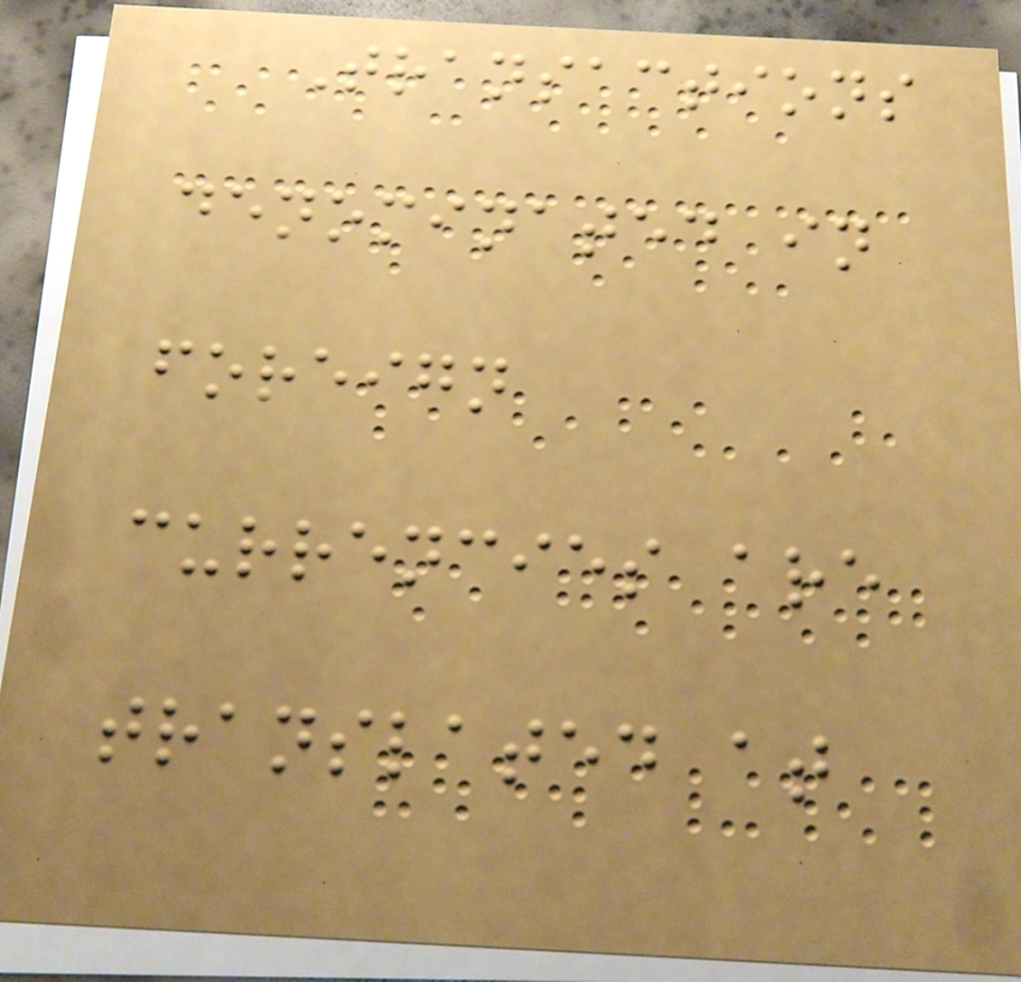Transactions
denominated in
foreign
currencies are
translated at
